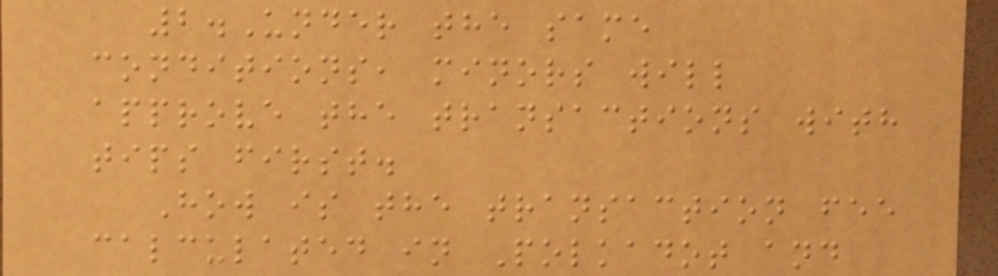2.Under the same
conditions, minors will
approve the transactions with
tips first.
How is the transaction fee
calculated in Polkadot and
